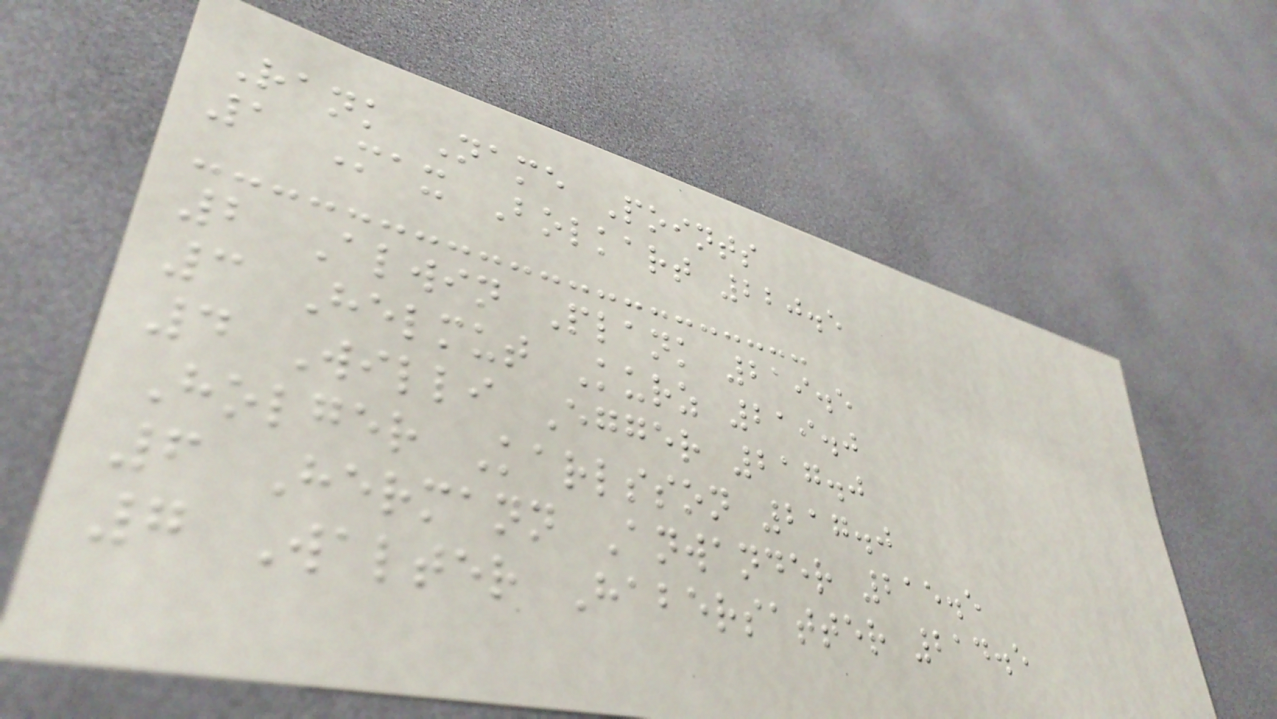Rank Name Points
1 Max Bolkart 220.5
2 Alwin Plank 219.5
3 Helmut Kurz 219.0
4 Willi Egger 217.0
Holger Karlsson 217.0
6 Hermann Anwander 215.5
7 Walter Habersatter 214.5
